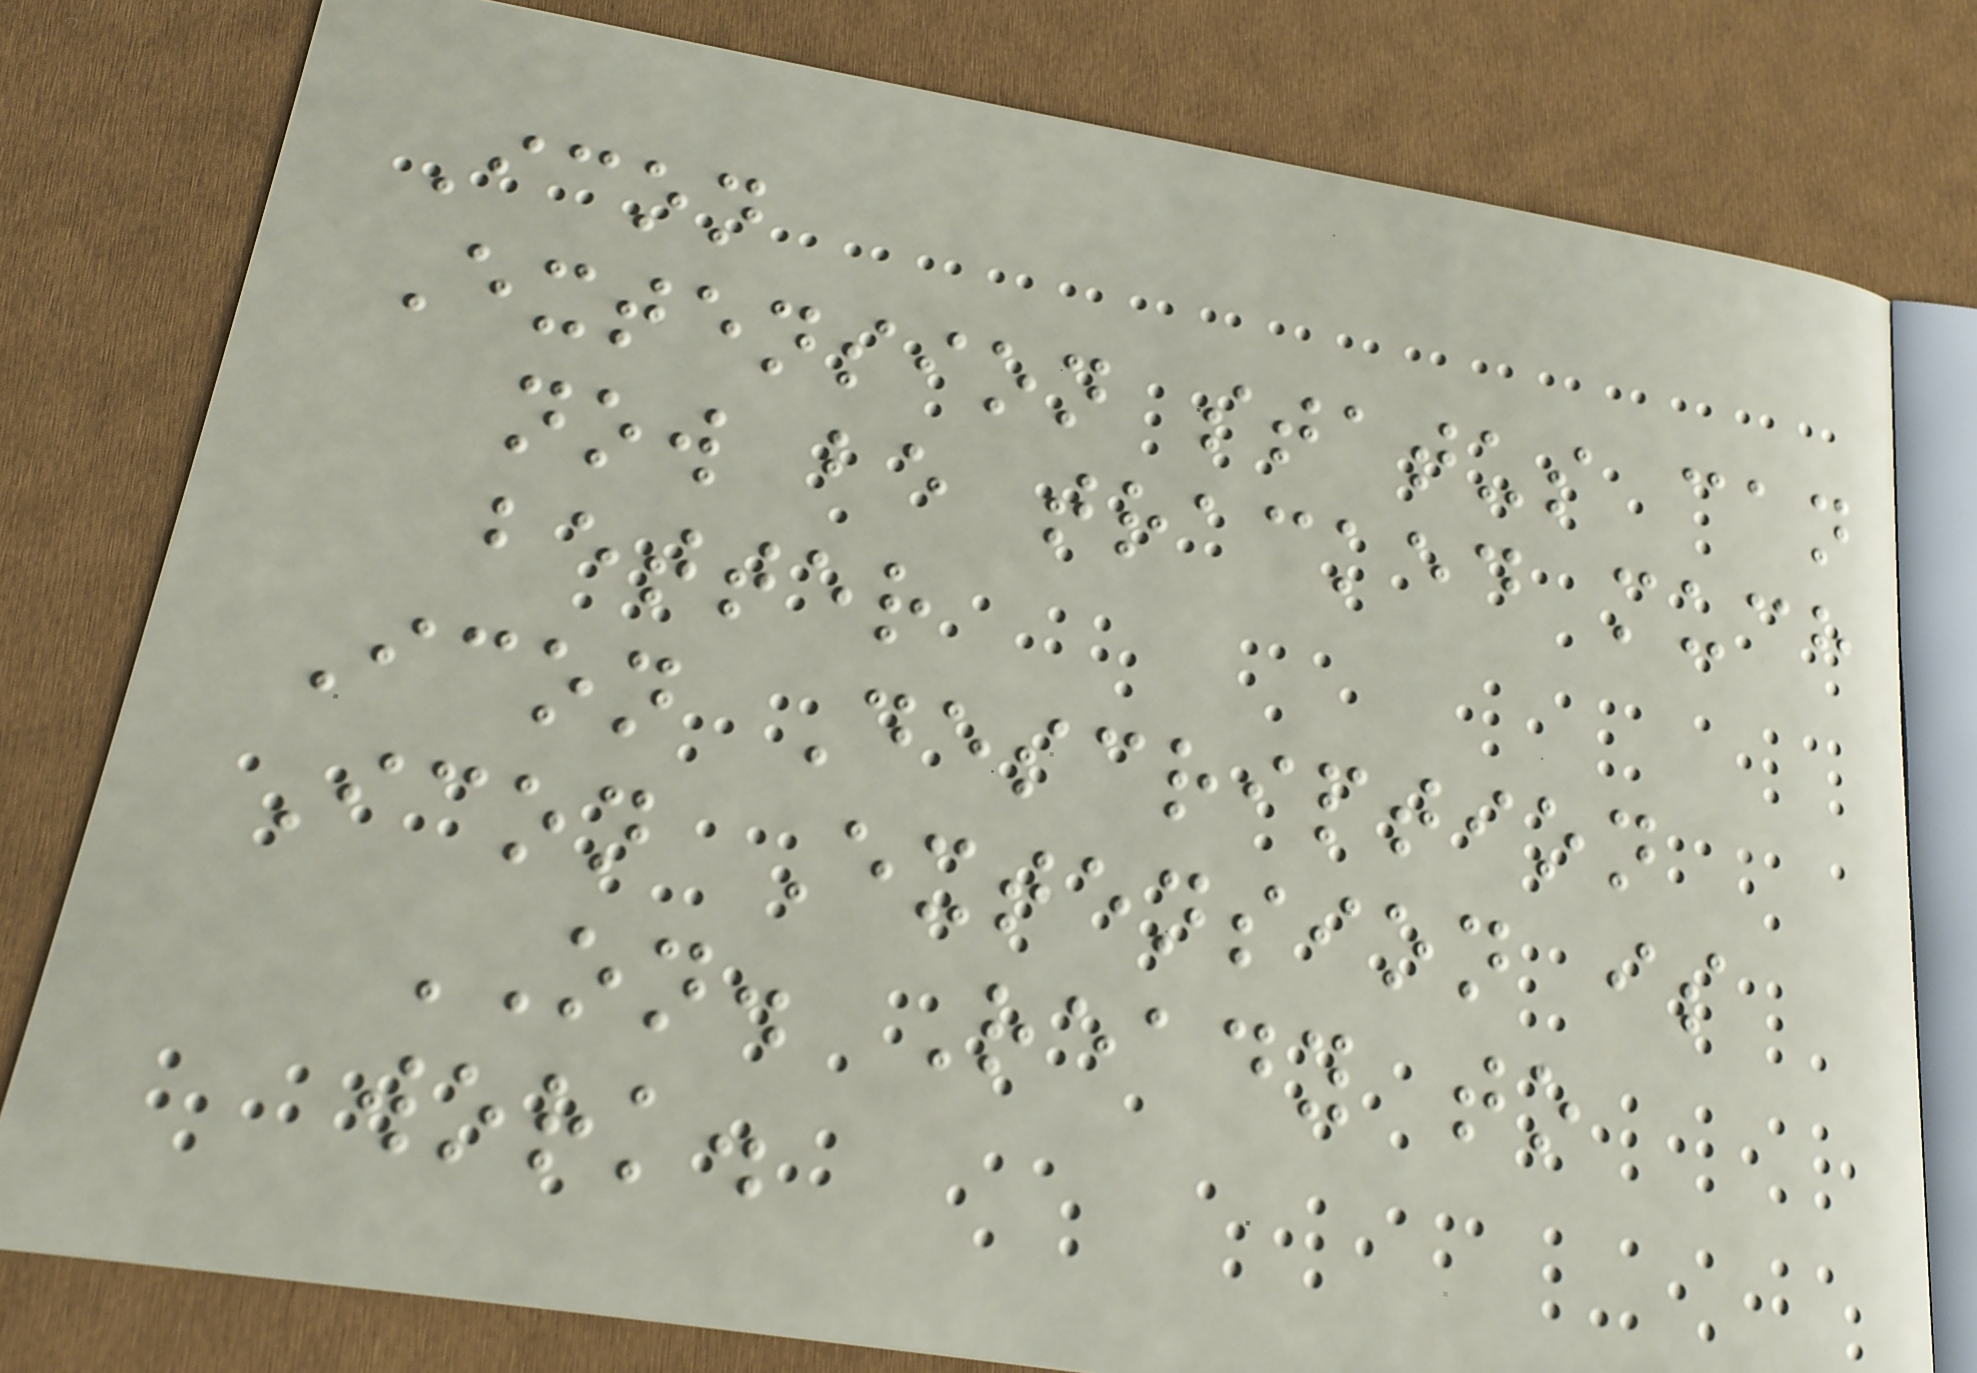Icon
Extension status can
now be tracked much
better
Icon Description
Icon Extension is
ON. Ready to
work.
